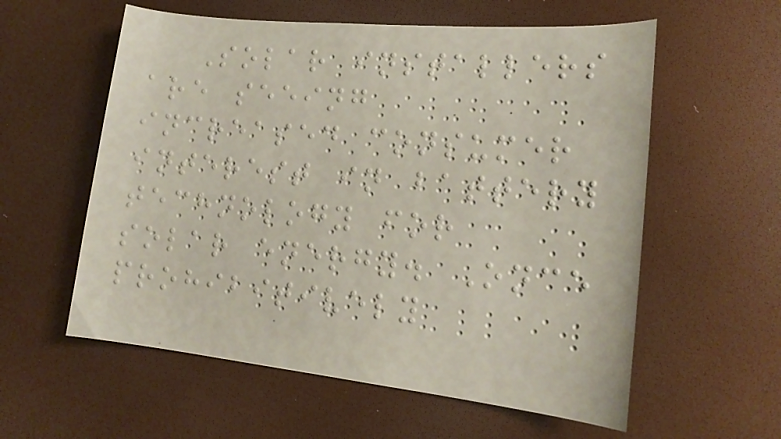Solar installers
are seeing
increased consumer
interest in battery
technology for
solar energy. Once
prohibitively
